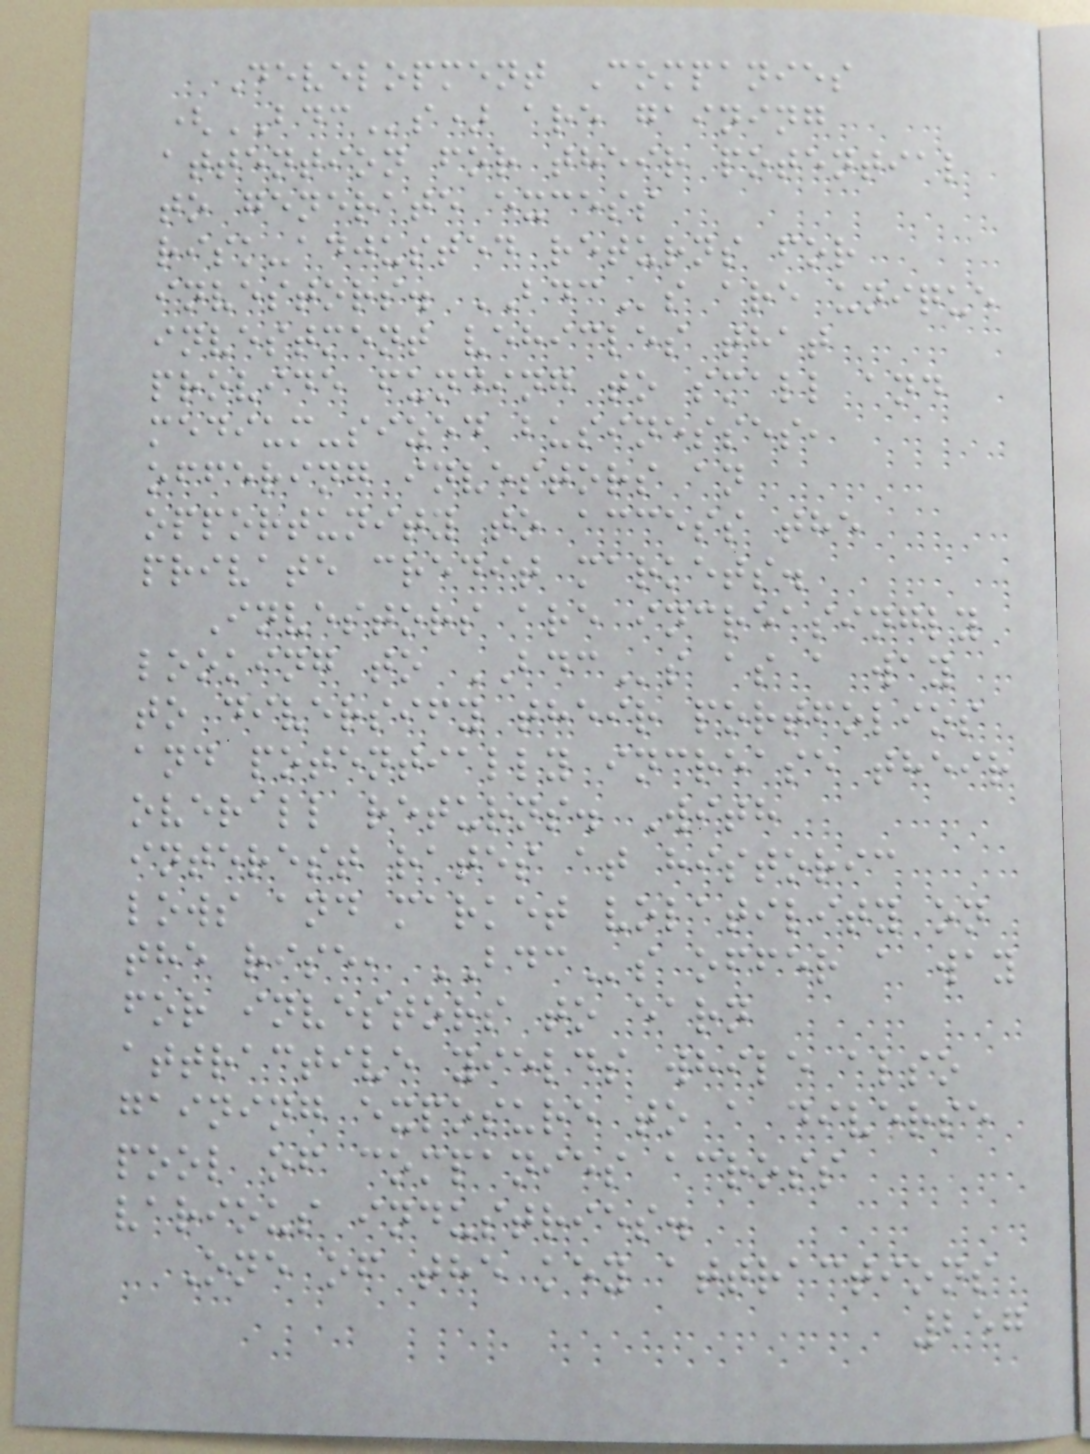Development Companies
(BDCs) are gaining
attention for their potential
to generate excess
risk-adjusted returns for
investors. BDCs are unique
investment vehicles that
provide funding to small and
medium-sized businesses,
offering investors an
opportunity to access the
private credit markets.
Investors are increasingly
looking to BDCs as a way
to diversify their portfolios
and potentially increase their
overall returns. With
interest rates at historic
lows and market volatility on
the rise, BDCs offer a way
for investors to earn
attractive yields while also
gaining exposure to a diverse
pool of companies across
various industries.
One of the key attractions
257
